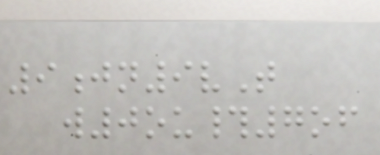9jn9vT
w0ou#7of
